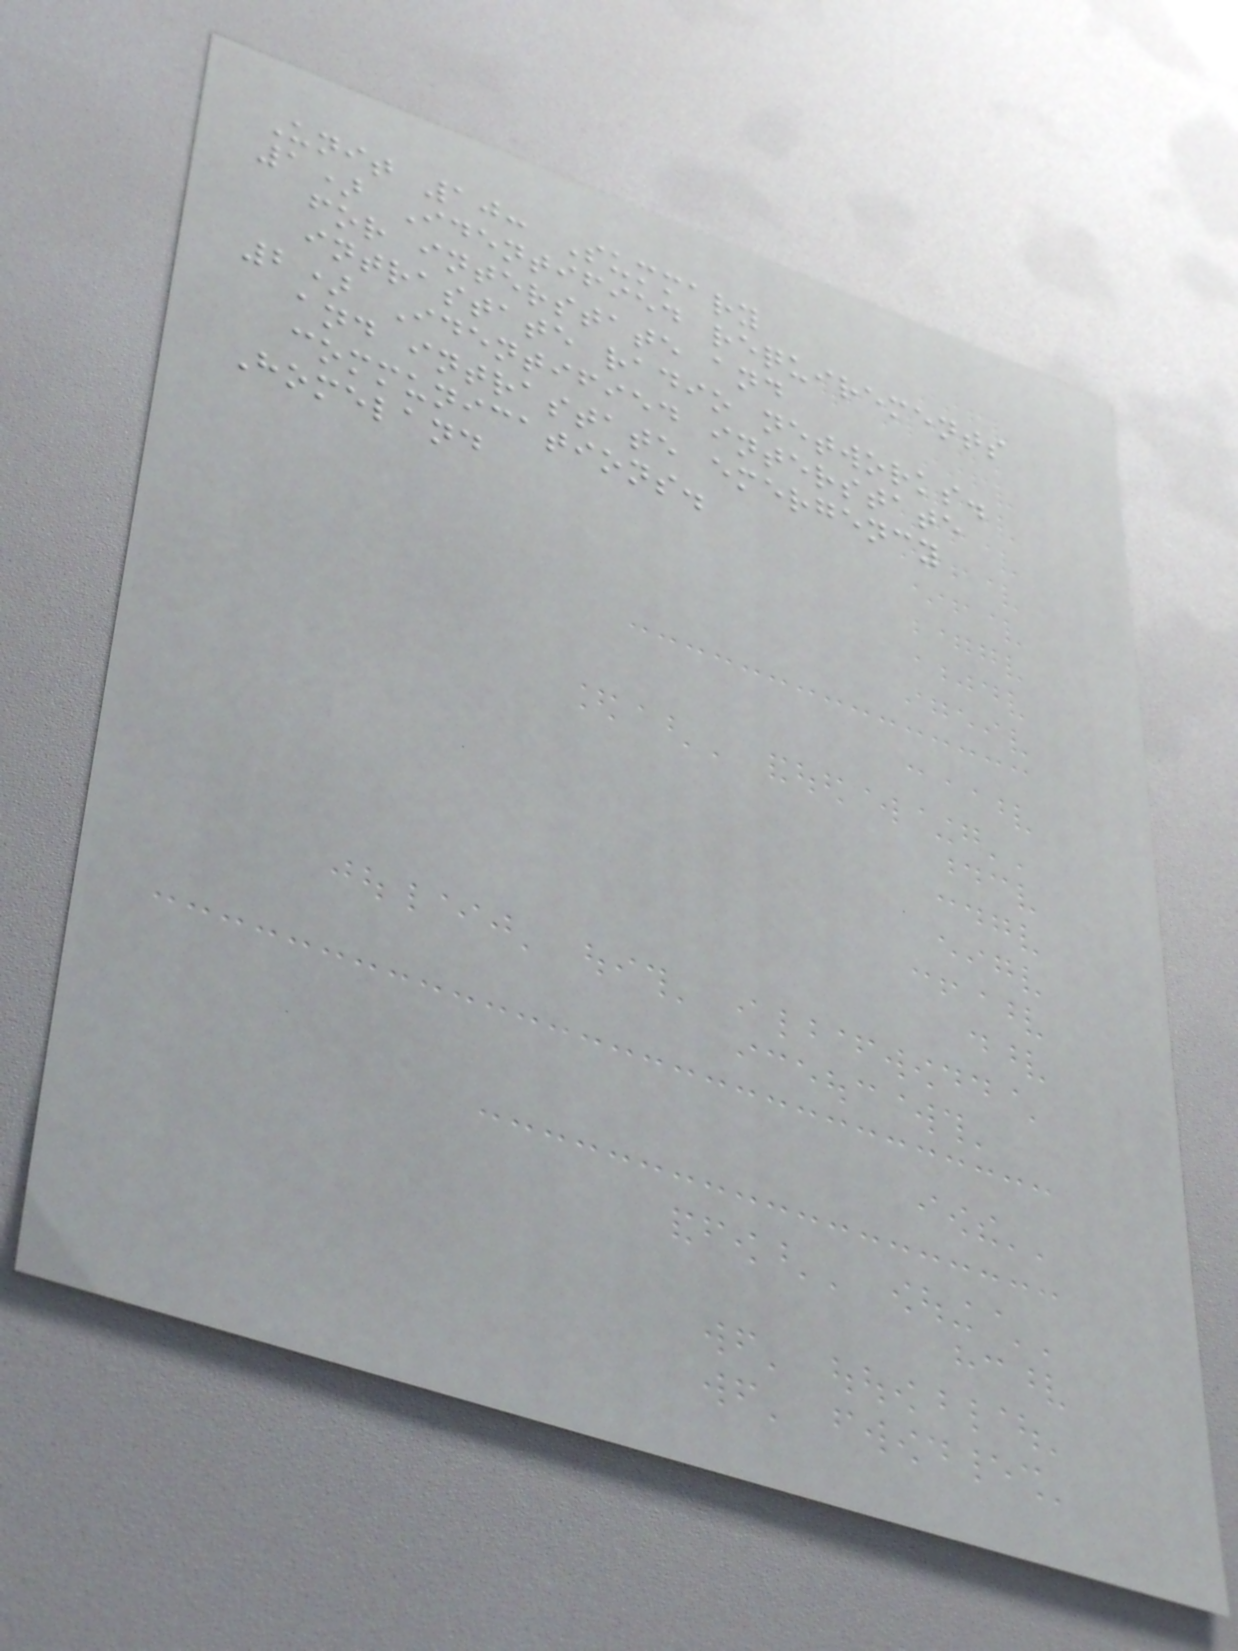Unit 10: Summary
1) Identified requirements
for interstate and
intrastate radio networks.
2) Identified interstate
and intrastate emergency
communications.
Homeland
